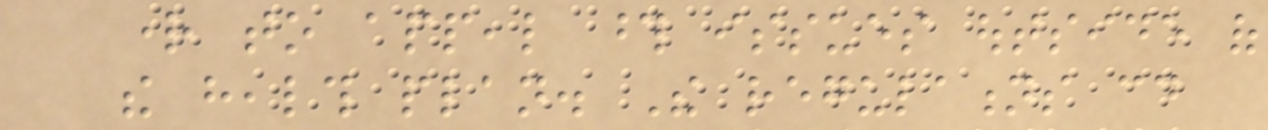right to appeal those issues outside of
the health plan. The regulations could
